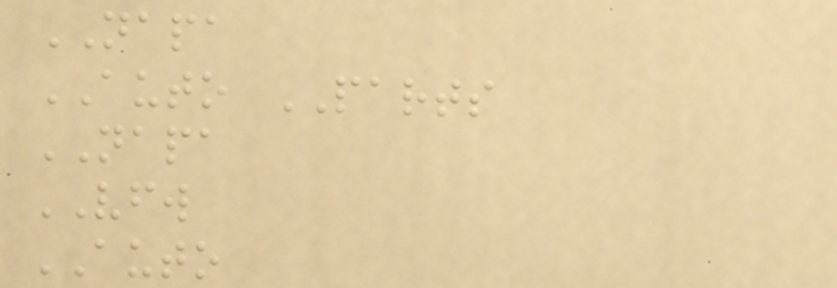NAPA
AUTO PARTS
NAPA
VFW
AUTO
